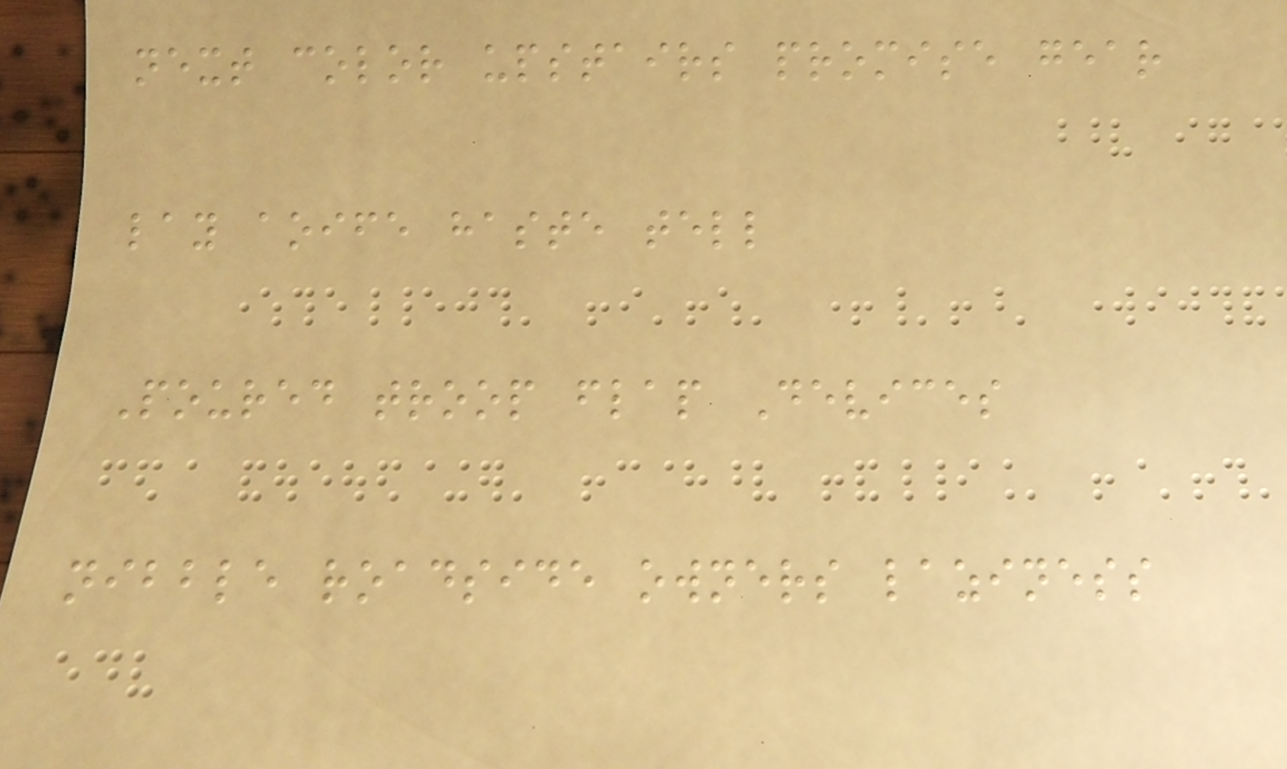next color upstairs promise gear
lay aoife haste tell
Poured troop flap Devices
nibble roadside owners laziness
